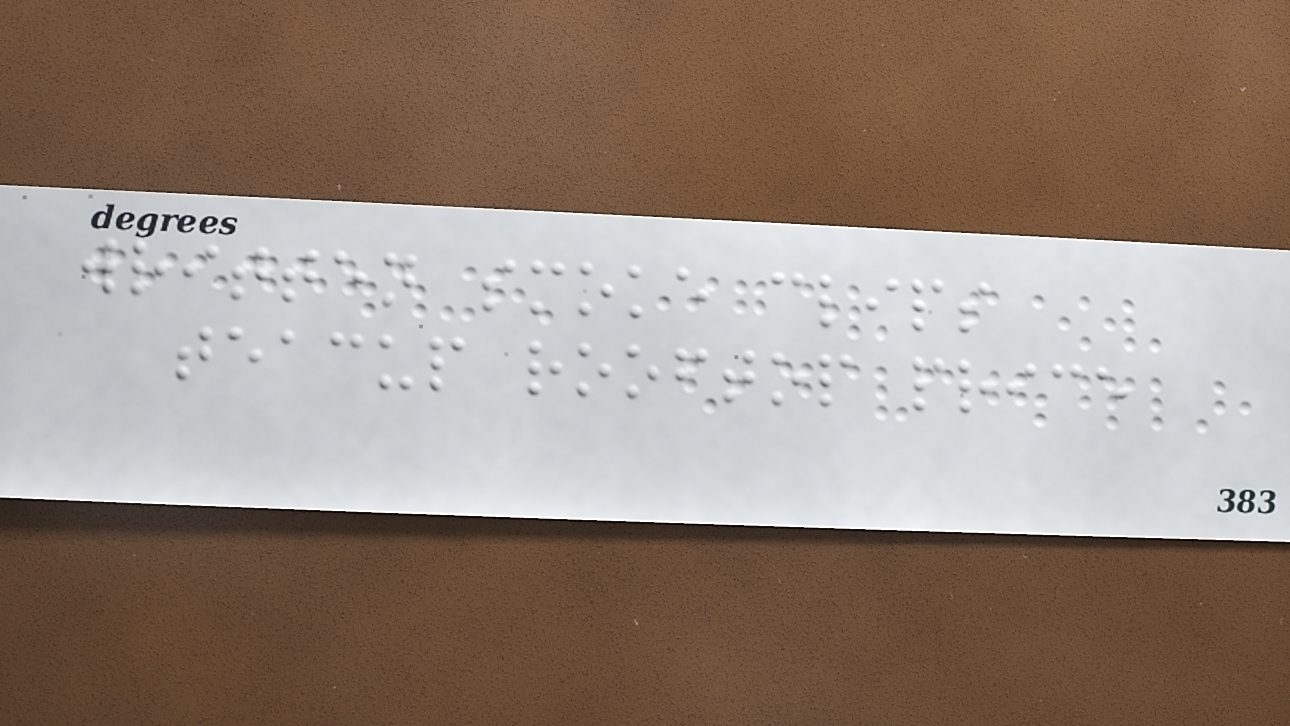written smoke clips
teacup rooftop price
